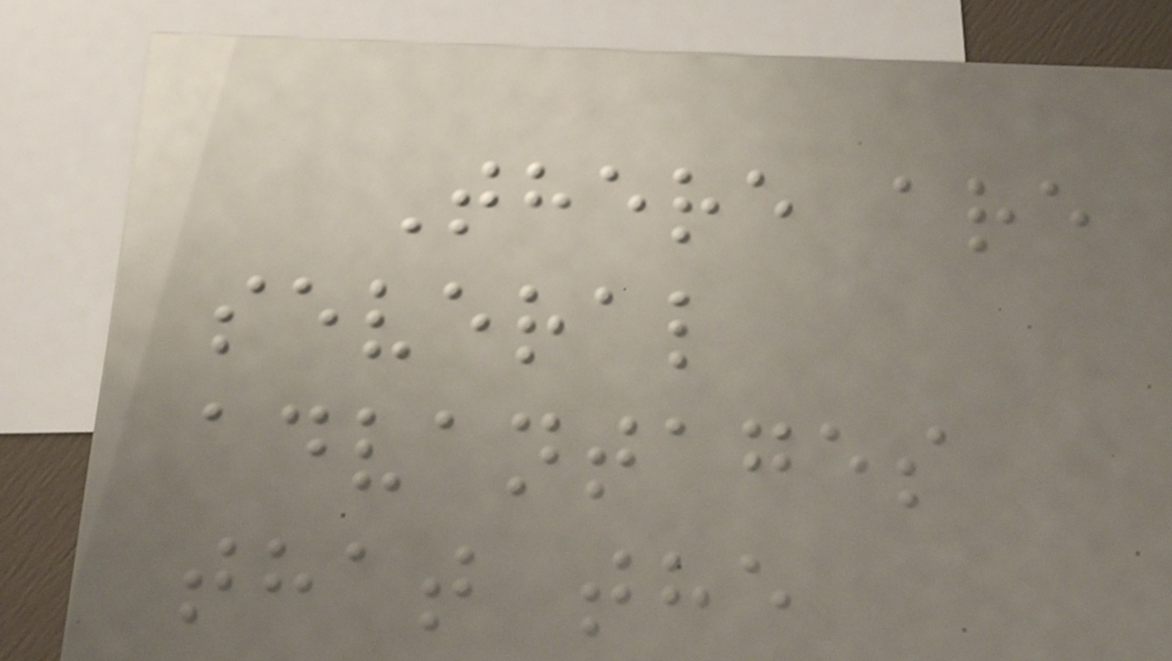There are
several
advantages
that the
